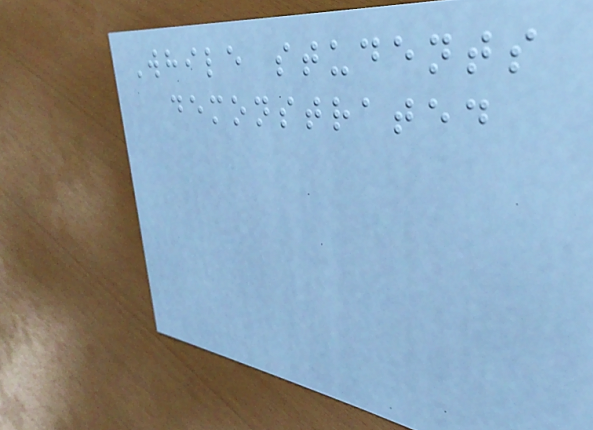While students
demonstrated
